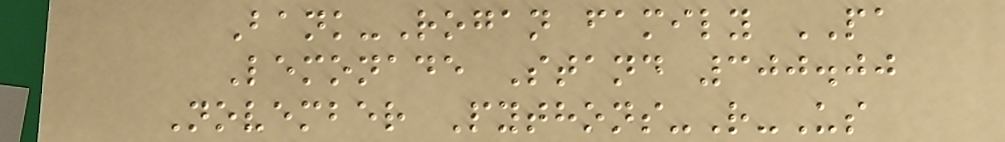Bank-Rogan family PA
Lemonade Stand 300.00
November Pythons-R-Us
